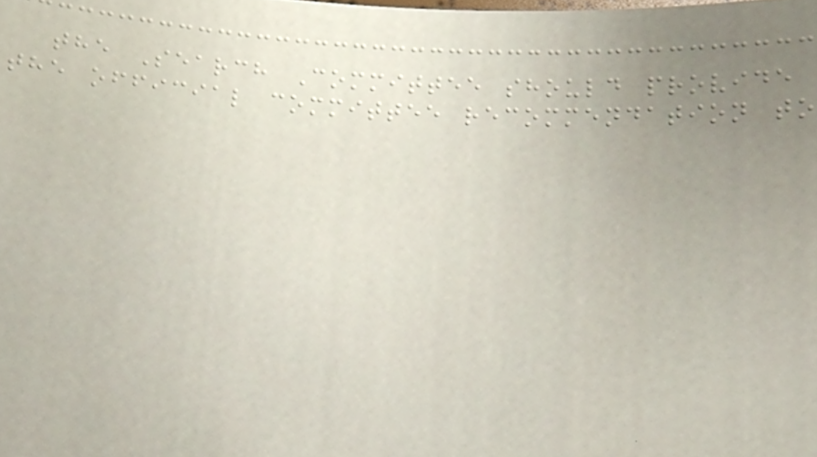the Search Committee should provide
the official committee recommendation to
